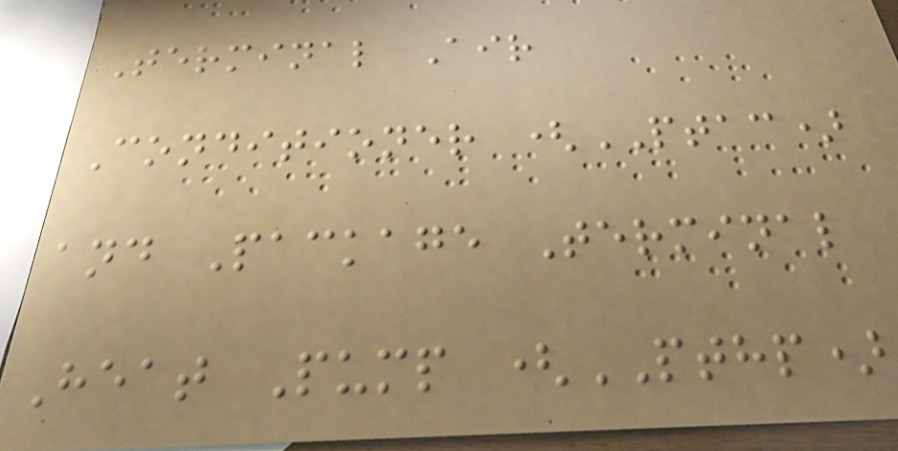Terminal Air
Conditioner (PTAC)
and Package Terminal
Heat Pump (PTHP)
